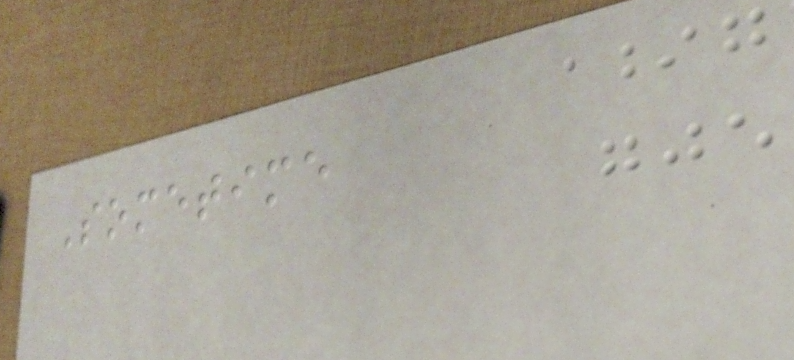Sometime
